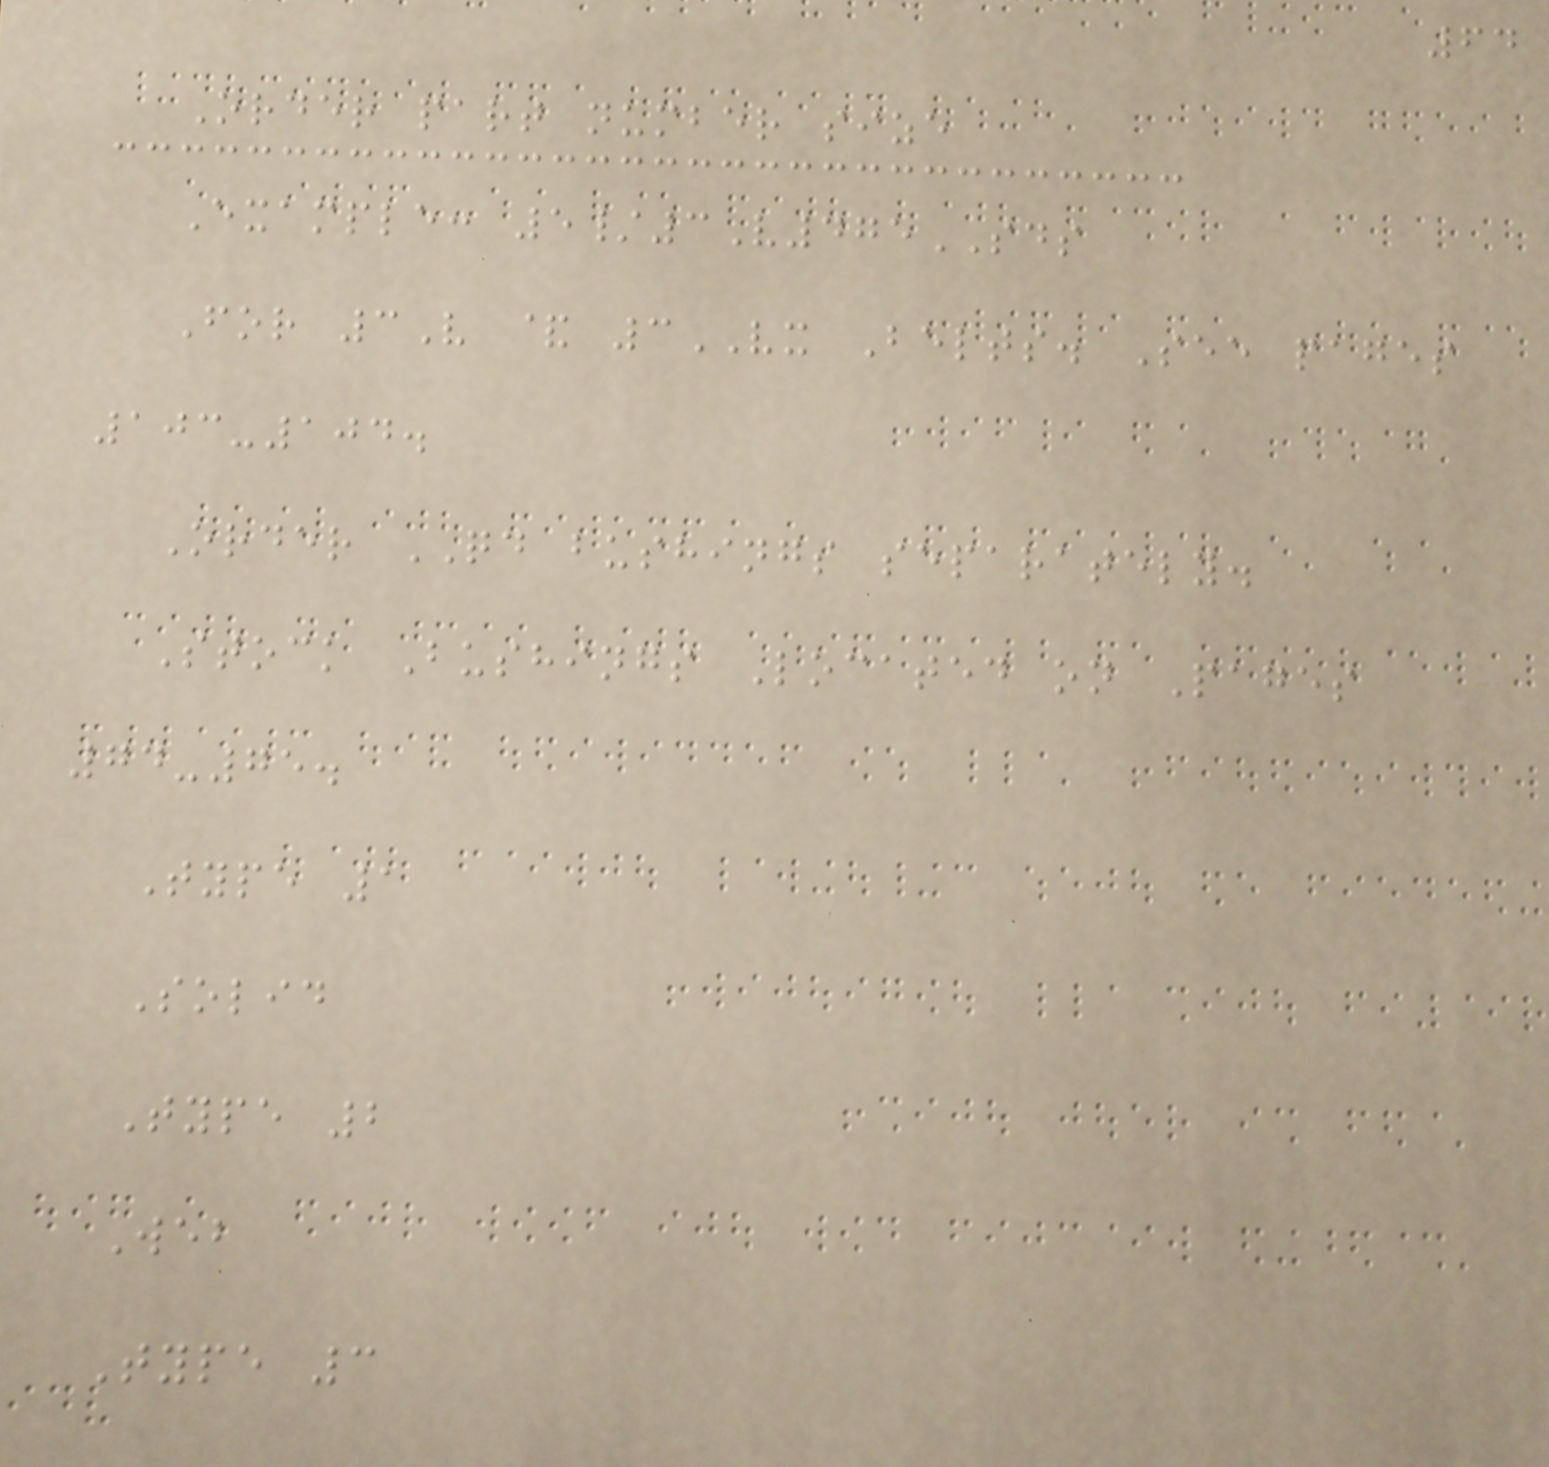64
Order part number size
Example: 5/3V475SDS
For 3V & 3VX Belts. See pages
103-104.
Order QD bushings separately.
Stock Bushings Located on Pages
74-75.
Type 1
Solid
Type 2
Web
Type 3
